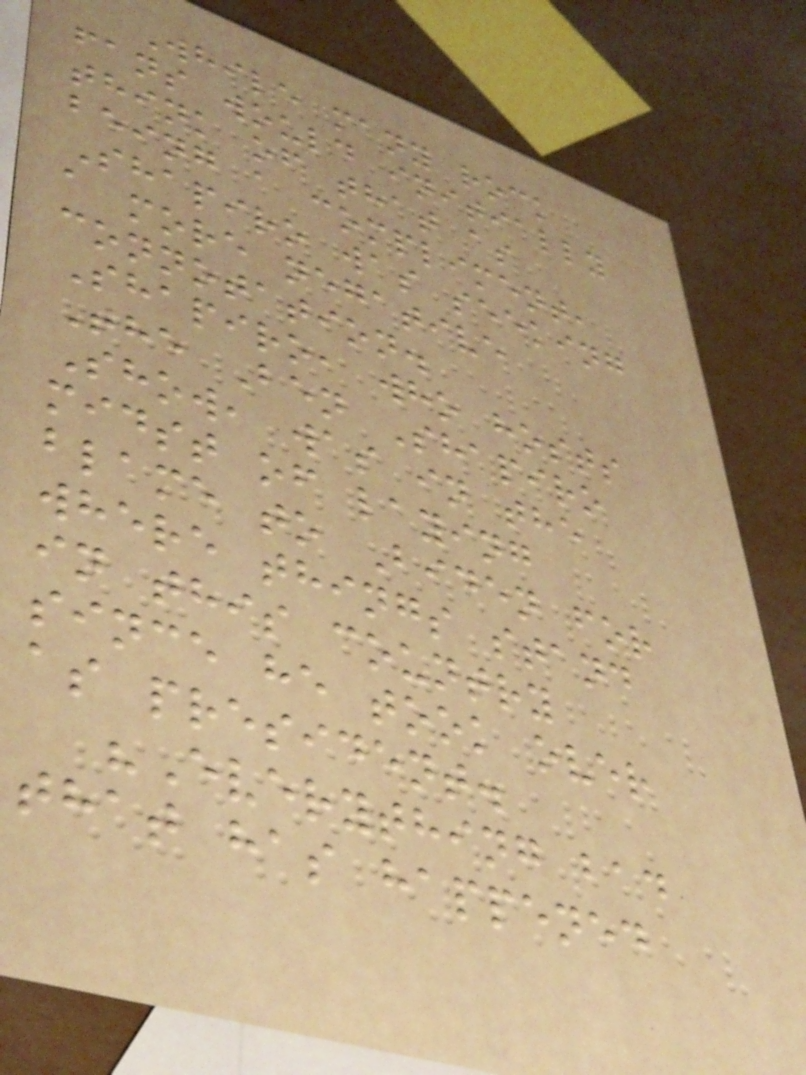While many rock
fans would initially
think of that as
being a compliment,
Shapiro was seeking
a more negative
connotation.
Shapiro, who hosts
The Ben Shapiro
Show, was in the
midst of laying
blame to Biden for
where things stand
in this country
since he took over
as president.
"Everything bad
that has happened
